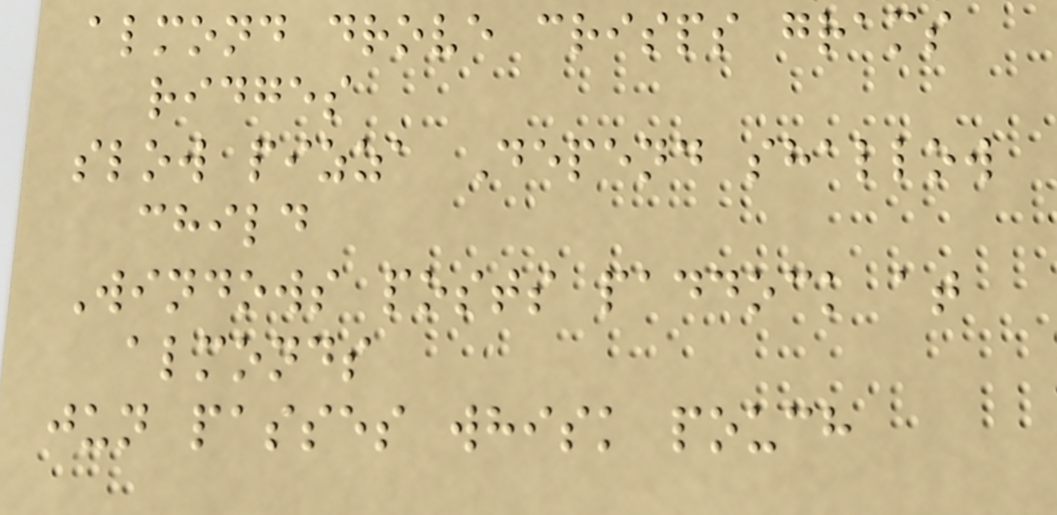almond drove crisps grams
ridges
slow pizza Depend shallow
child
Windows posts paddock at
almonds
jun passes whisk pouch
